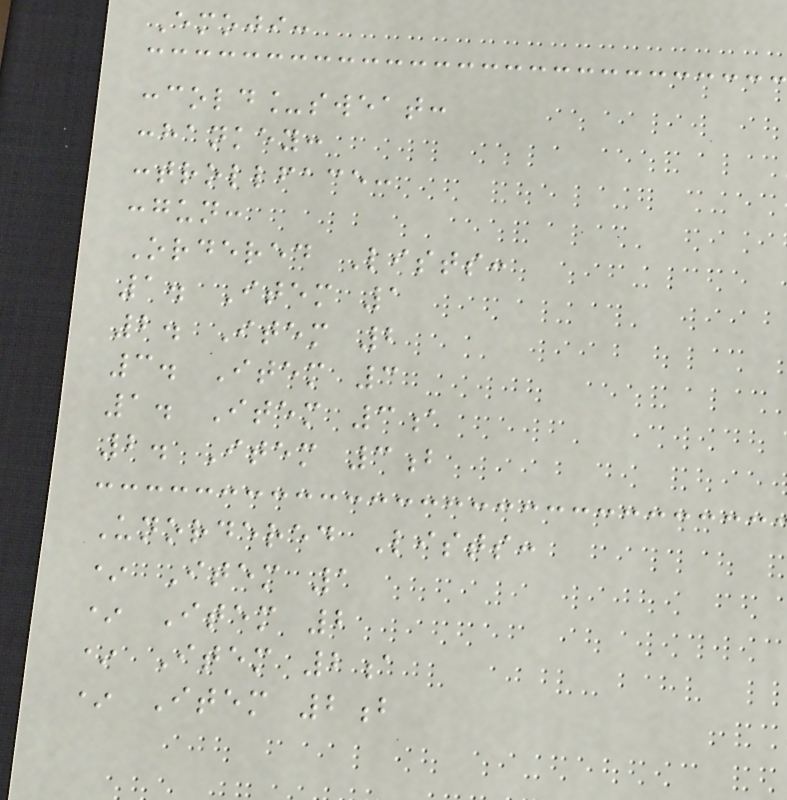Emoji:
:cold_sweat:
:hankey:
:trollface:
:gun:
Ordered Lists:
1. Item 1
2. Item 2
3. Item 3
1. Item 3a
2. Item 3b
Unordered Lists:
* Item 1
* Item 2
* Item 2a
* Item 2b
